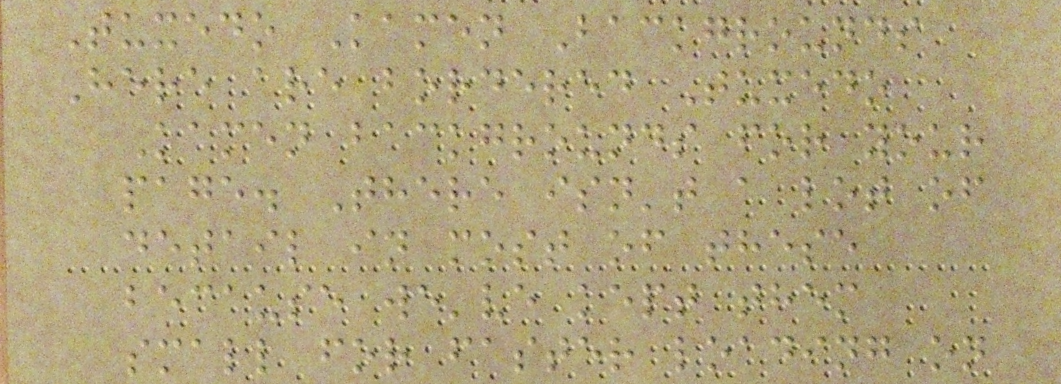Tuxedo Kamen Backgrounds
Here are bordered Tuxedo
Kamen backgrounds for your
page. There isn't a lot of
detail in most of these
because we've kept them
small for faster loading on
